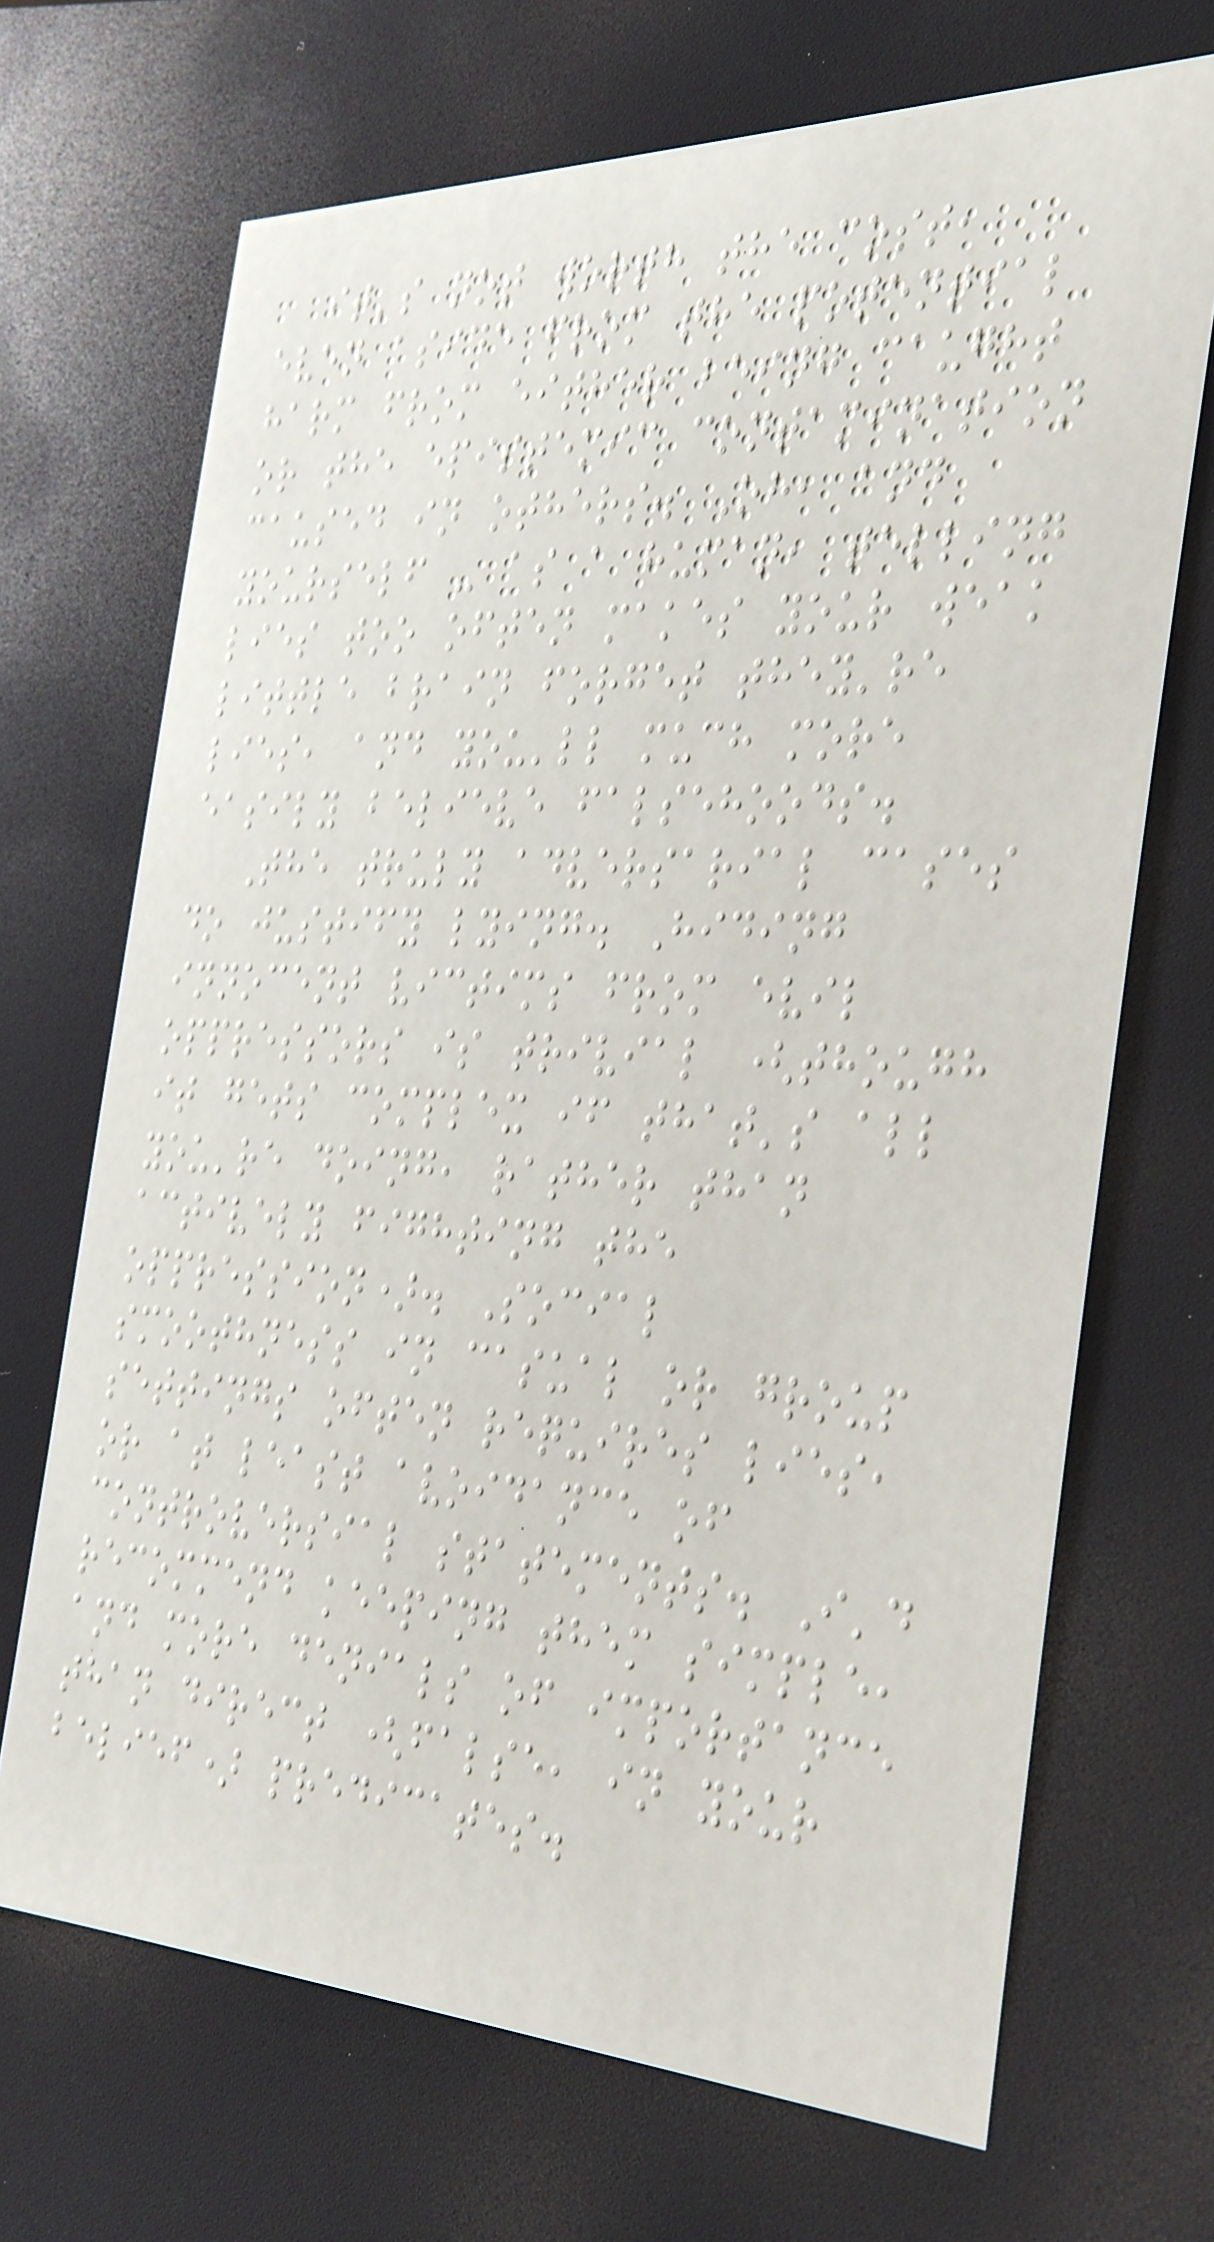it's not worth the cost,
even aside from the potential
harm from either being caught
or the epistemic contamination
caused in others. Oh, and
yourself - as a human, telling
lies too often makes your weak
little brain forget they're
lies, and you'll much more
easily believe falsehoods.
The truly adversarial cases
do justify lying. Hiding
innocent victims from evil
oppressors is trivial (though
it gets complex if that's all
you're doing, rather than
actively fighting the
oppression). Social
smoothness in casual or group
settings often requires lies,
or at least avoidance of
controversial statements. I'd
recommend keeping them simple,
and more denials of importance
than direct (false, in your
belief) predicates.
